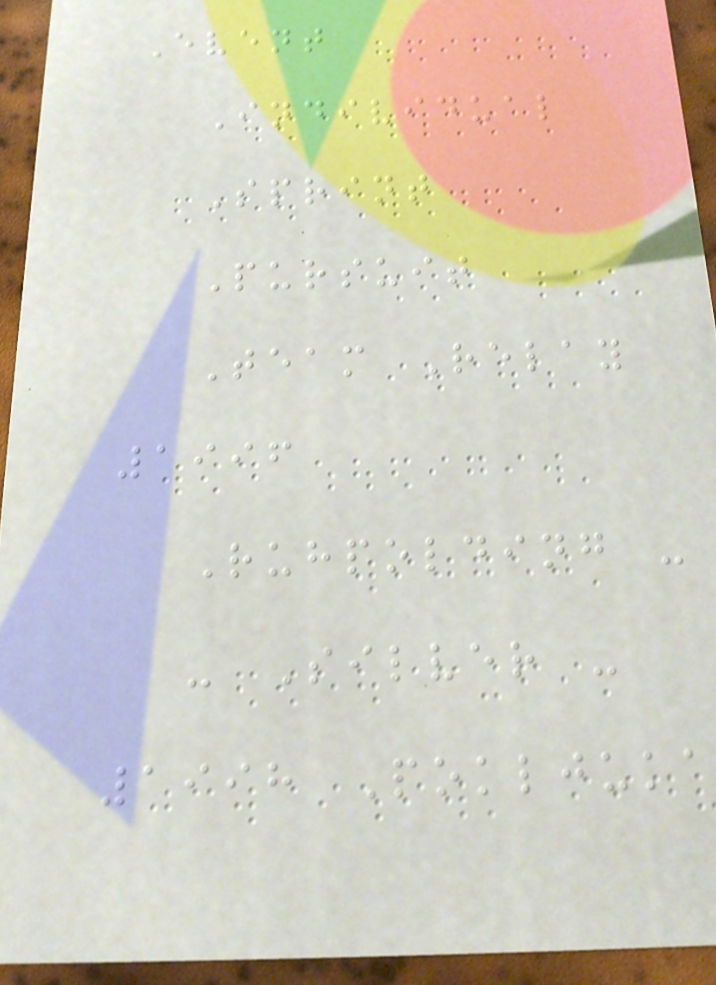Event
Individual
Sprint
Pursuit
Team Relay
1996
Ruhpolding -
- Silver -
1998 Pokljuka
